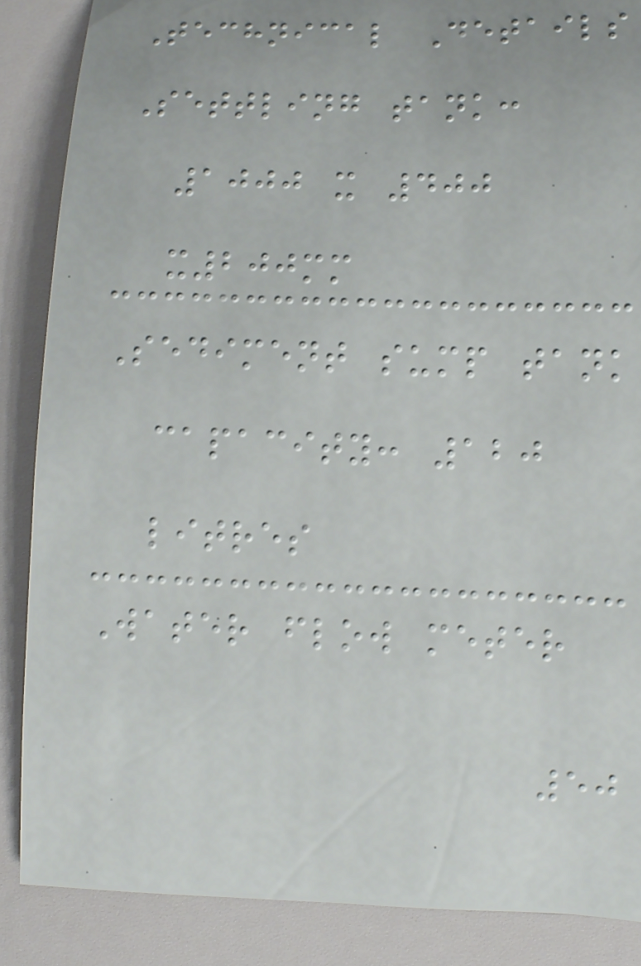Technical Details
Settling tank:
1000 x 400
x200mm
Sediment sump tank
capacity: 120
litres
Water flow meter
50
